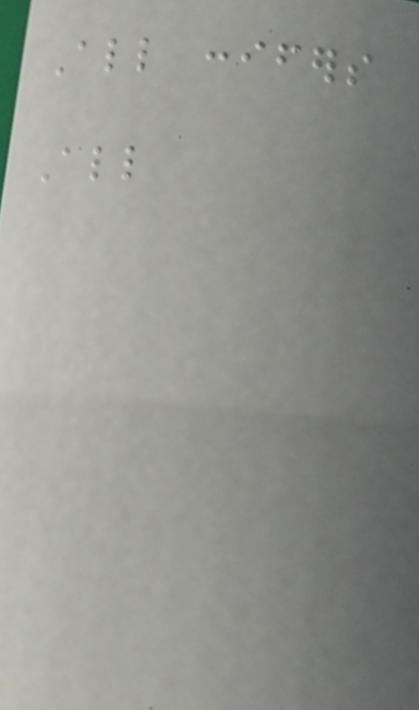All conifers
All
